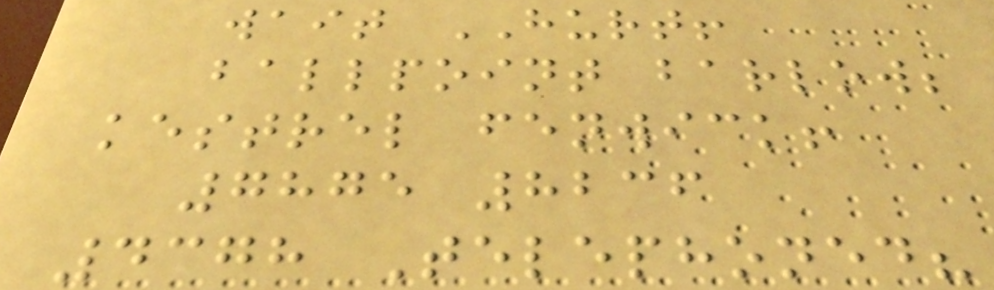wait HURT!
ballpoint barlow;
kestrel fenwick!
7875 8236
4378 Telephoned?
